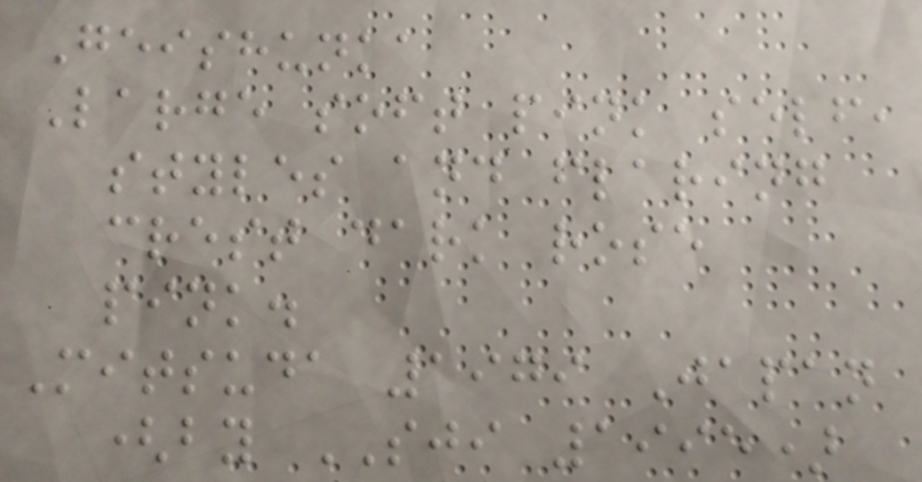Geishunka
Large soft pink self,
styles and flaring
crest dark rose
pink.
Mitsuda 1979 Japan
(by SJI 1995)
